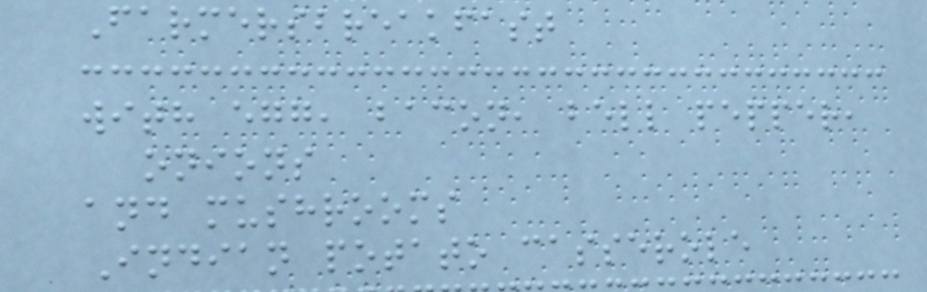Farmersbreakfast
with egg, bacon, bell pepper,
onions
and mushrooms
Indian potato casserole
